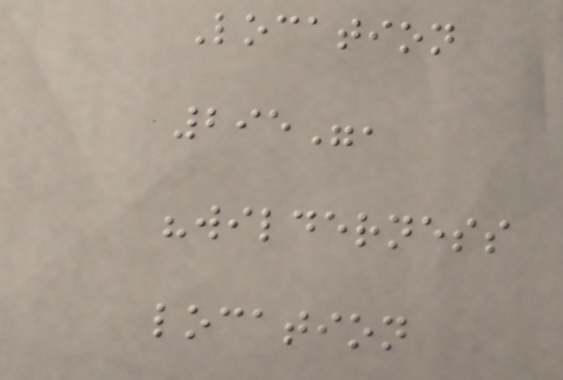Location
295",
"wilderness
location
